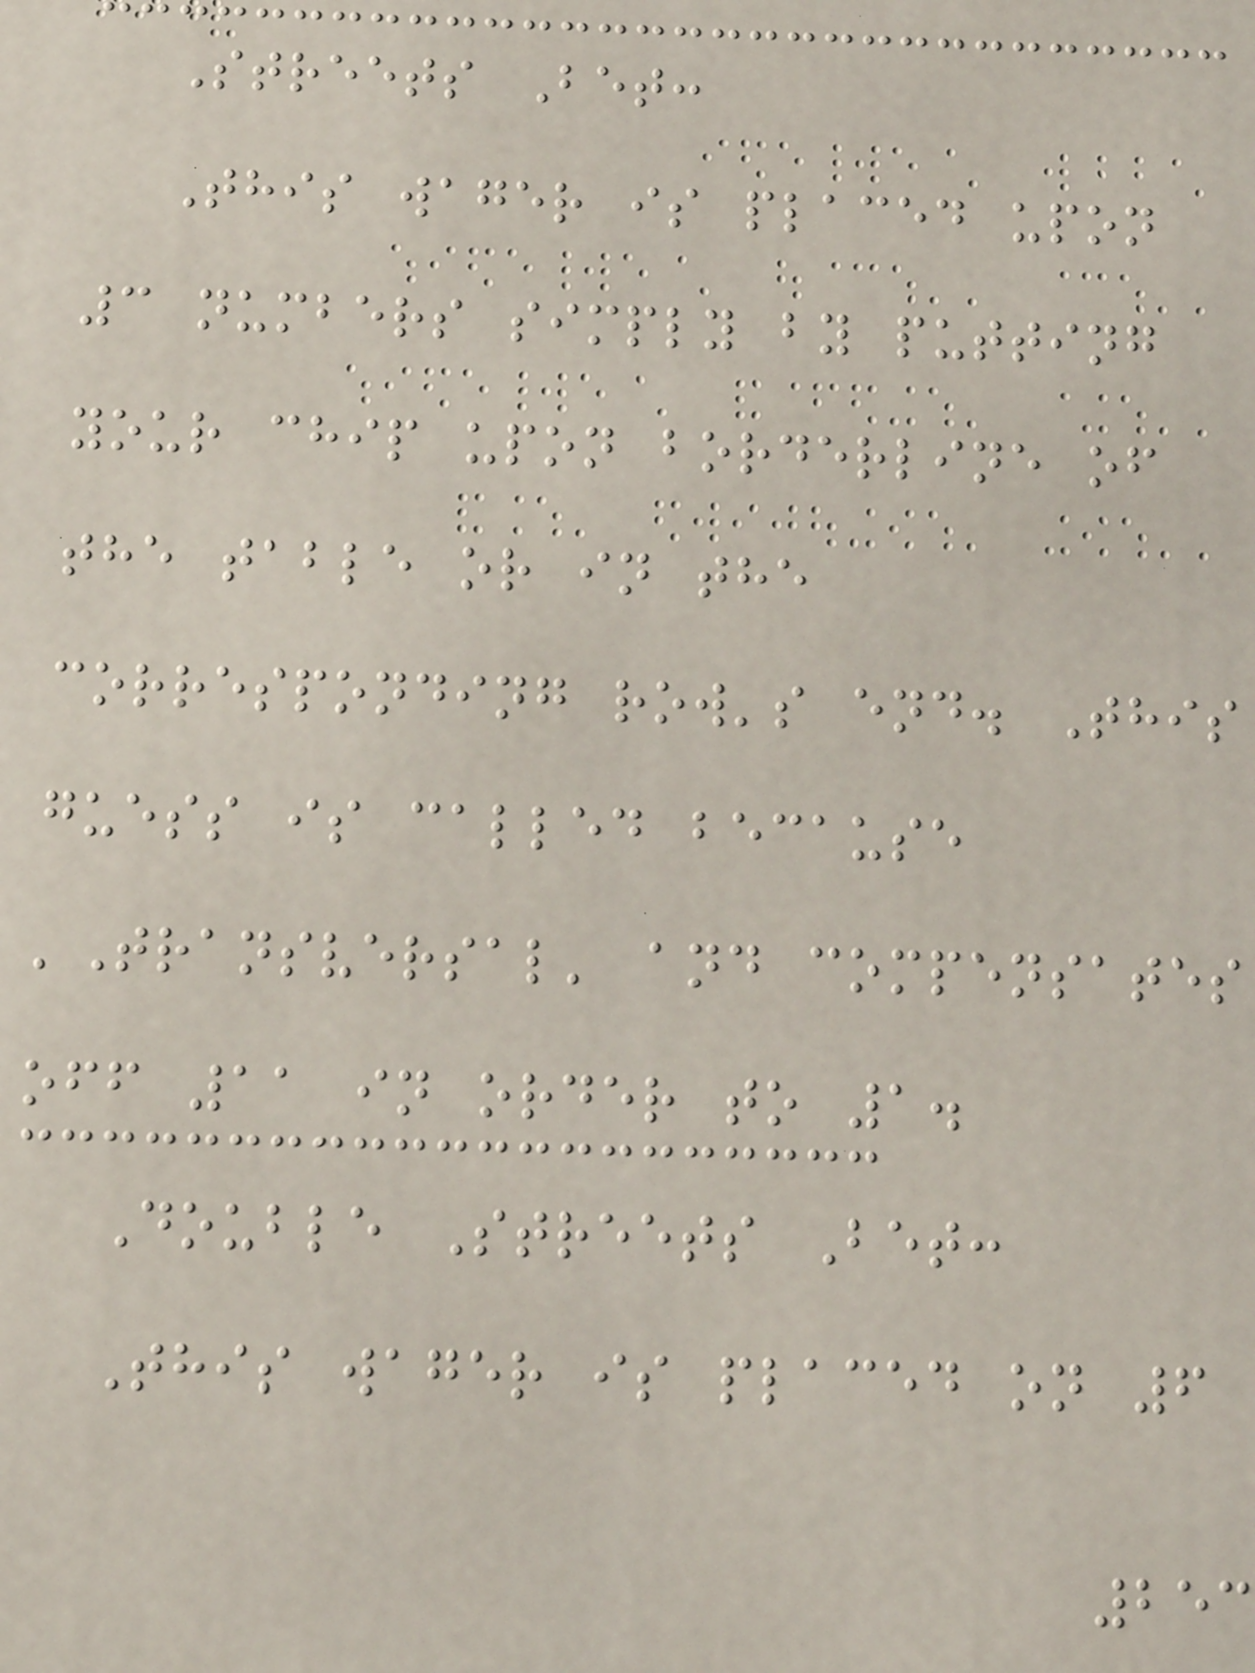Streets Bet:
This wager is placed upon
3 numbers simply by putting
your chip upon borderline of
the table or in the
corresponding row's end. This
guess is called because
'Transversal' and compensates
off 11 in order to 1.
Double Streets Bet:
This wager is placed on 6
253
